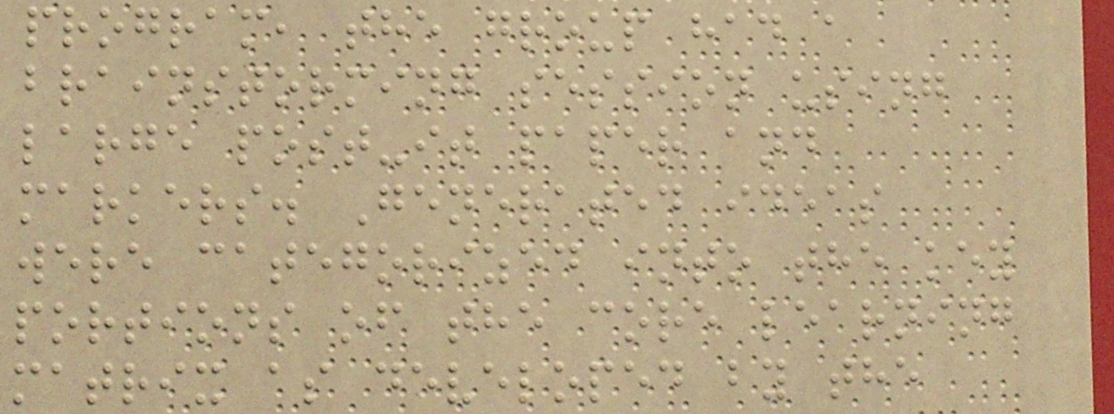program, the group had a
brainstorming session using
large post-it paper and
markers. Generated ideas
were categorized into the key
portions of the core learning
matrix as developed by the
